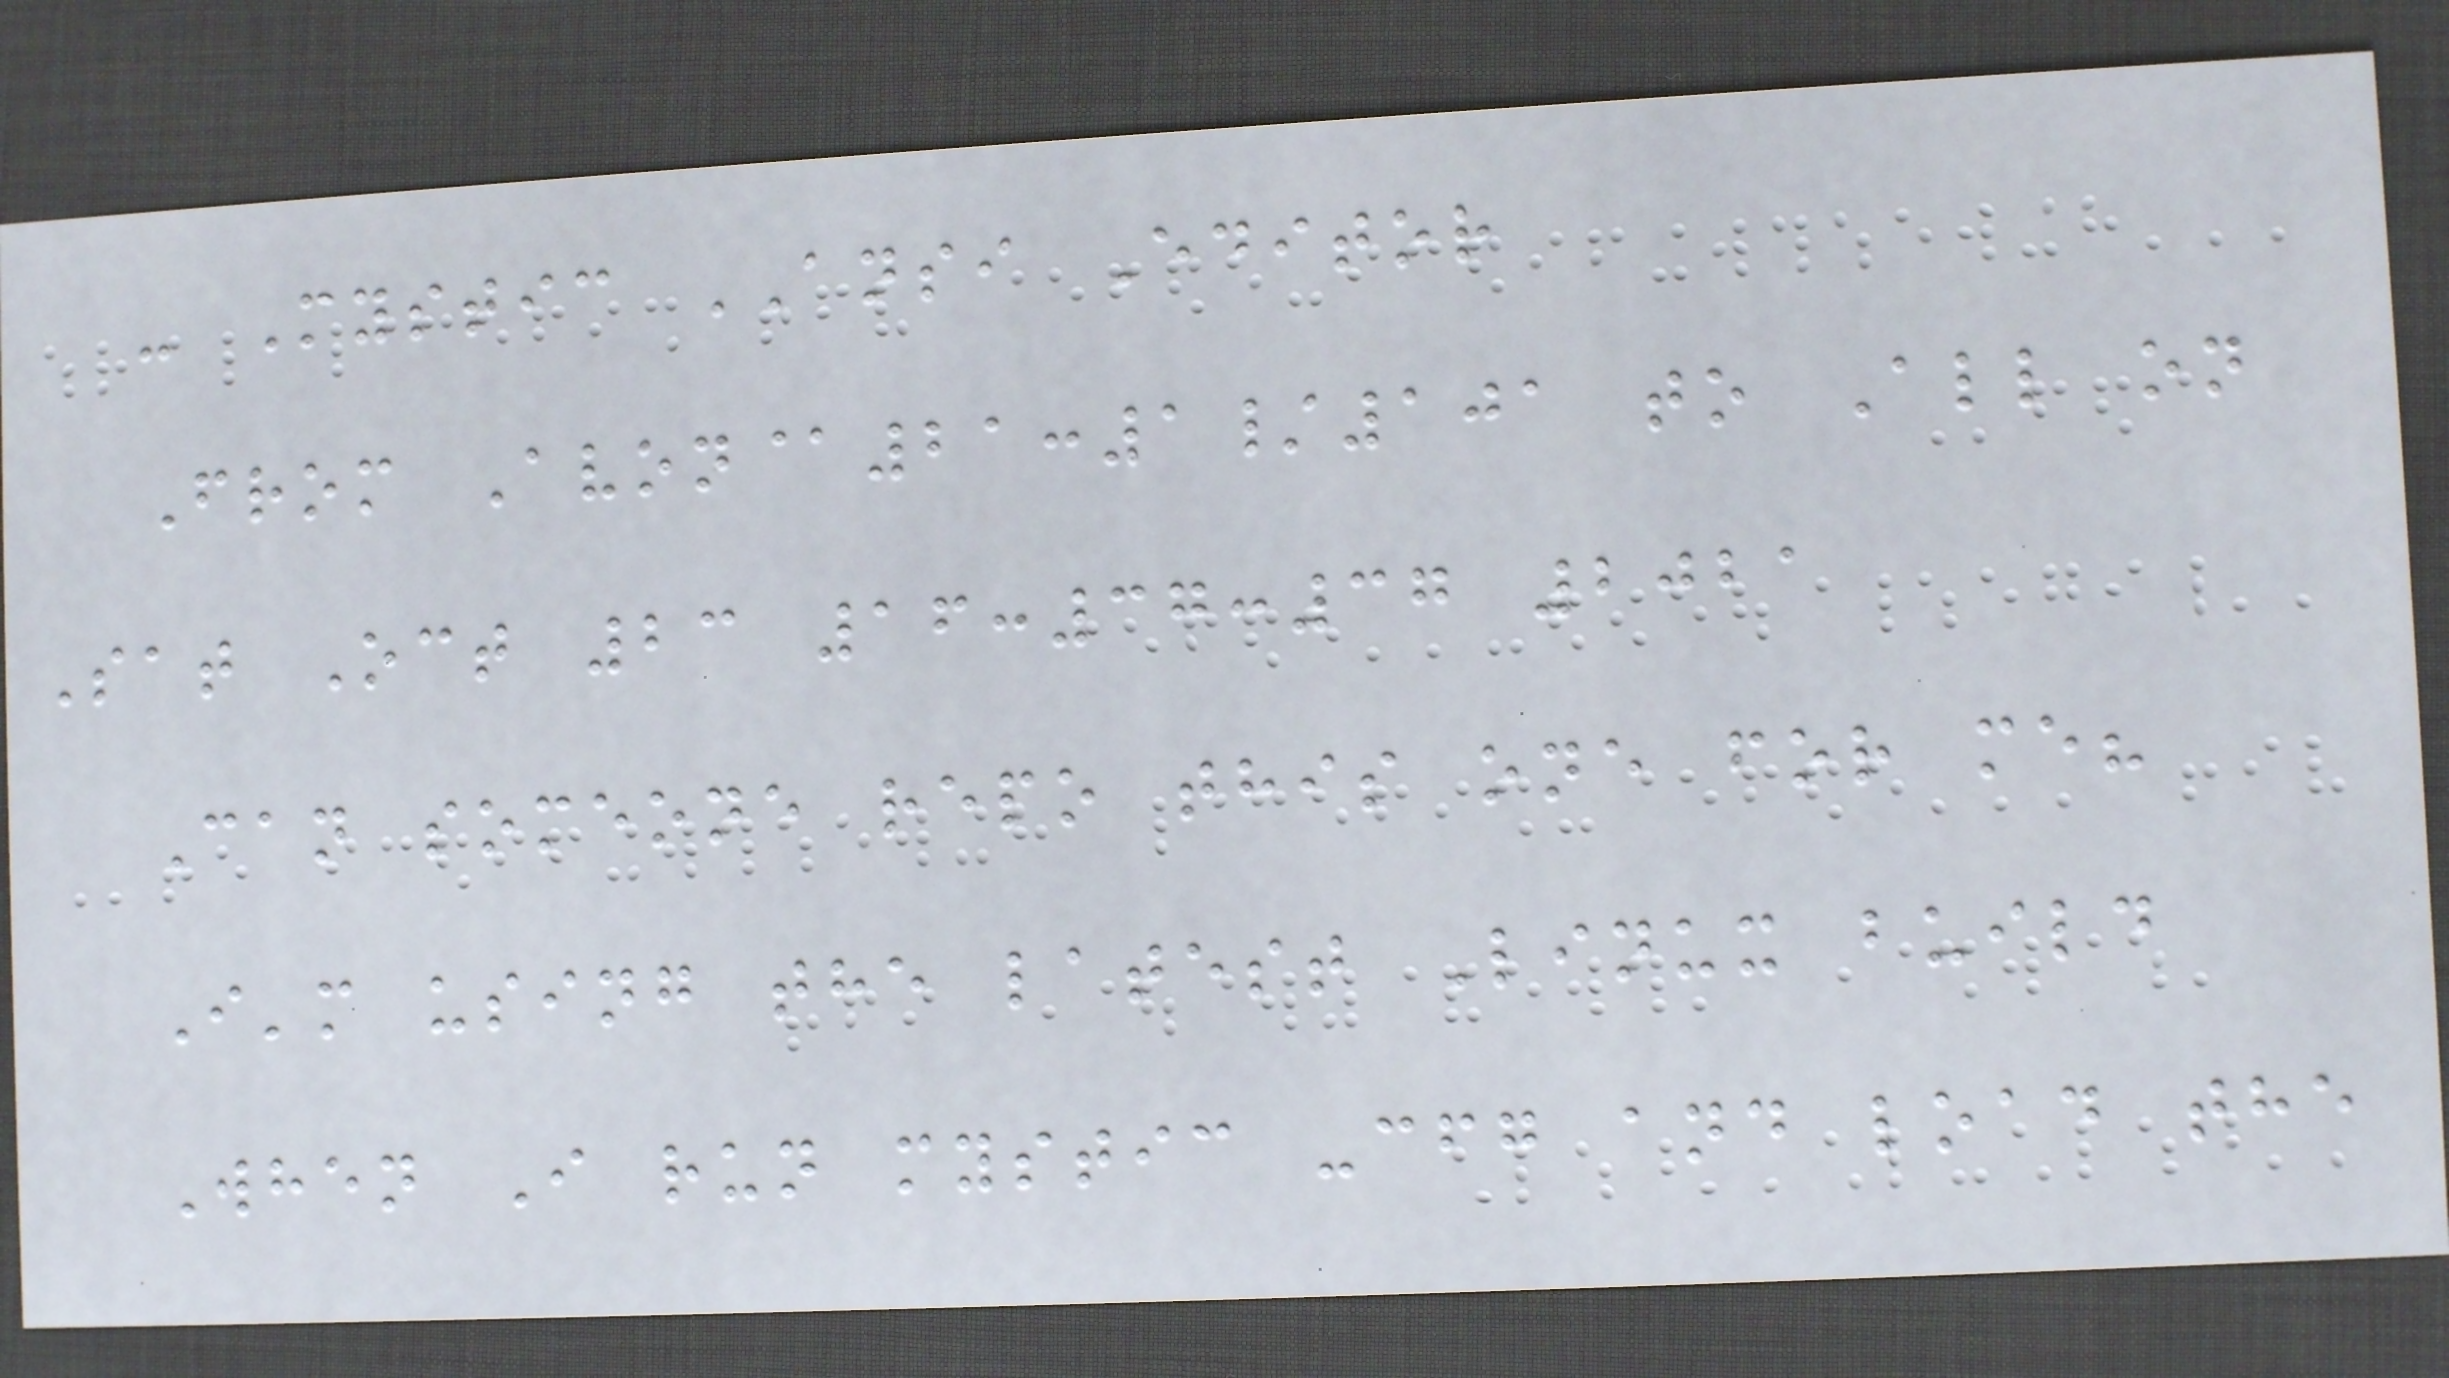- Mystic ANSI Editor
From Avon@21:1/101 to All on
Sat Oct 23 16:37:37 2021
Can someone repo this one for me?
I'm using the latest Linux build
When I run mystic -cfg and load the
